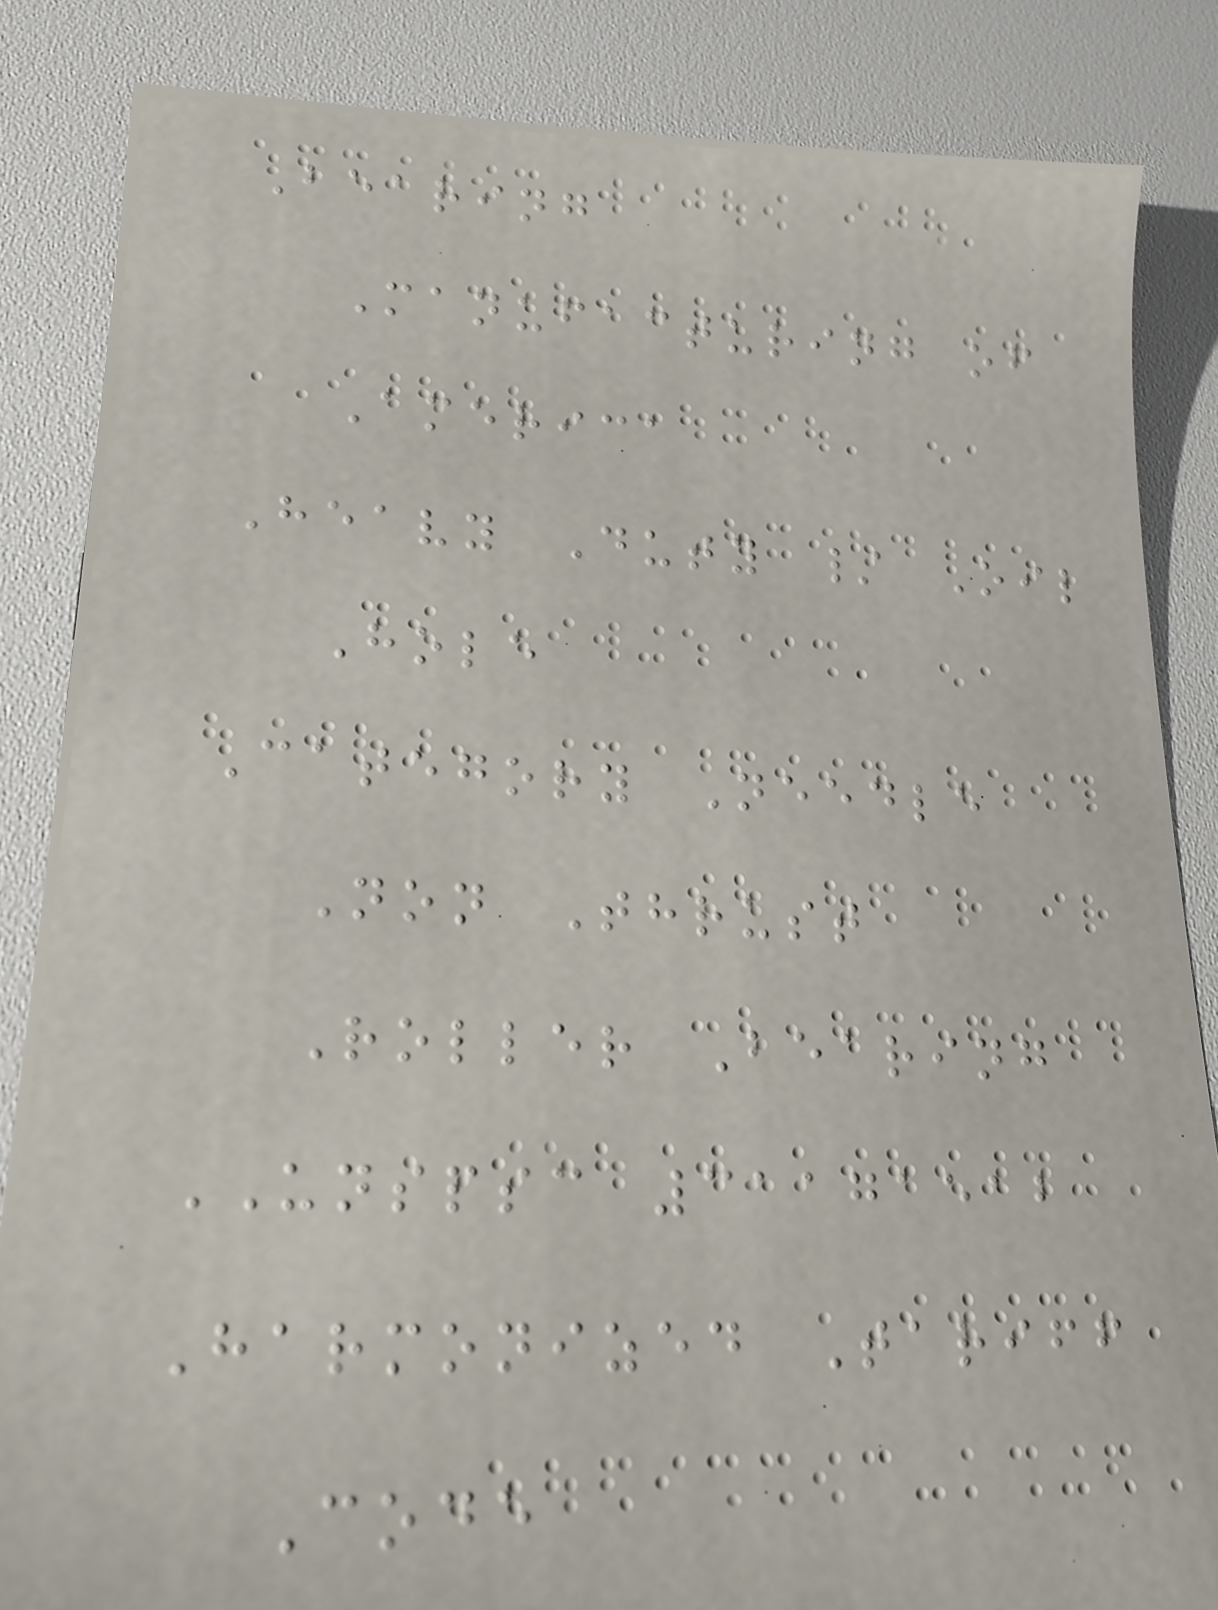Bearing
Manufacturing of
America
Heavy Duty / Oil
Hole
Category Needle
Non Thrust
Roller Bearing
UNSPSC 31171512
Harmonized Tariff
Code
